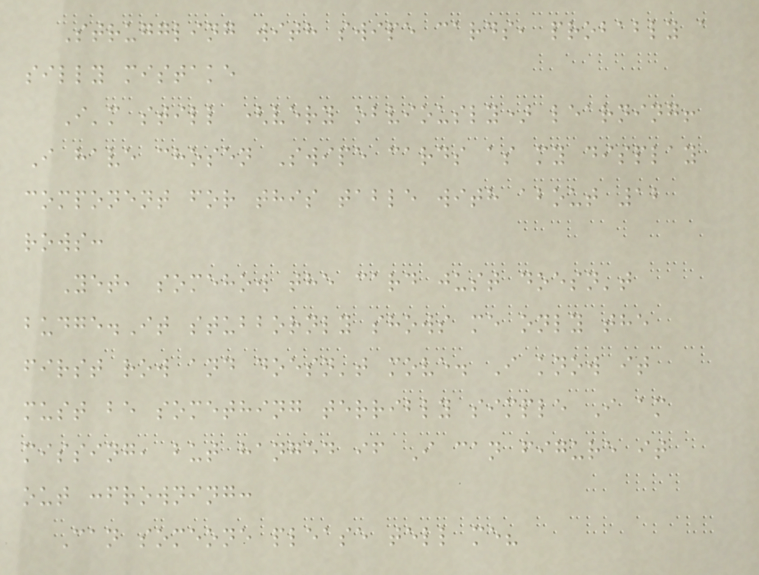Struggling with swipe cards, probably a
silly mistake
I'm still (very obviously) learning!
I have chosen Swipe cards as my display
component for this table with about 12
rows:
Yet, somehow the card just doesn't
budge.It stubbornly shows me only the
first row and doesn't move. I know it
must be something terribly simple I am
missing, but hanged if I can figure it
out :frowning:
Can someone please tell me?
